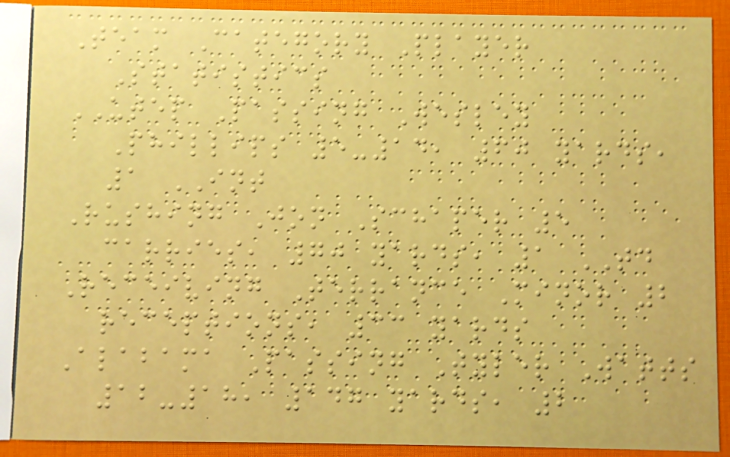Team Category Player
Statistics
UTEP Passing Wesley
Phillips 5-14, 60 yards,
1 INT
Rushing Jon Schaper 5
carries, 70 yards, 1 TD
Receiving Terrance Minor 2
receptions, 33 yards
Alabama Passing Tyler Watts
12-18, 147 yards, 2
